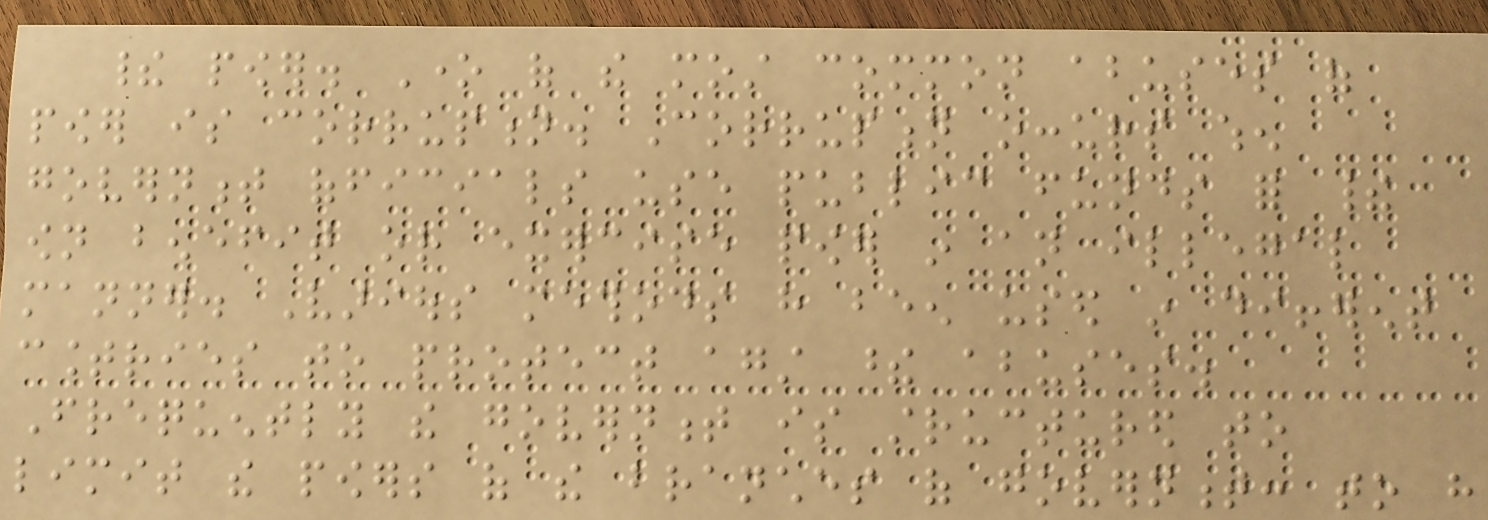their power. One of the most common abuses of
power is corruption. Corruption occurs when
government officials use public funds for their
own benefit or exercise power in an illegal
manner. Various methods have been used in different
countries to protect against these abuses.
Frequently the government is structured to
limit the powers of the branches of government: to have
